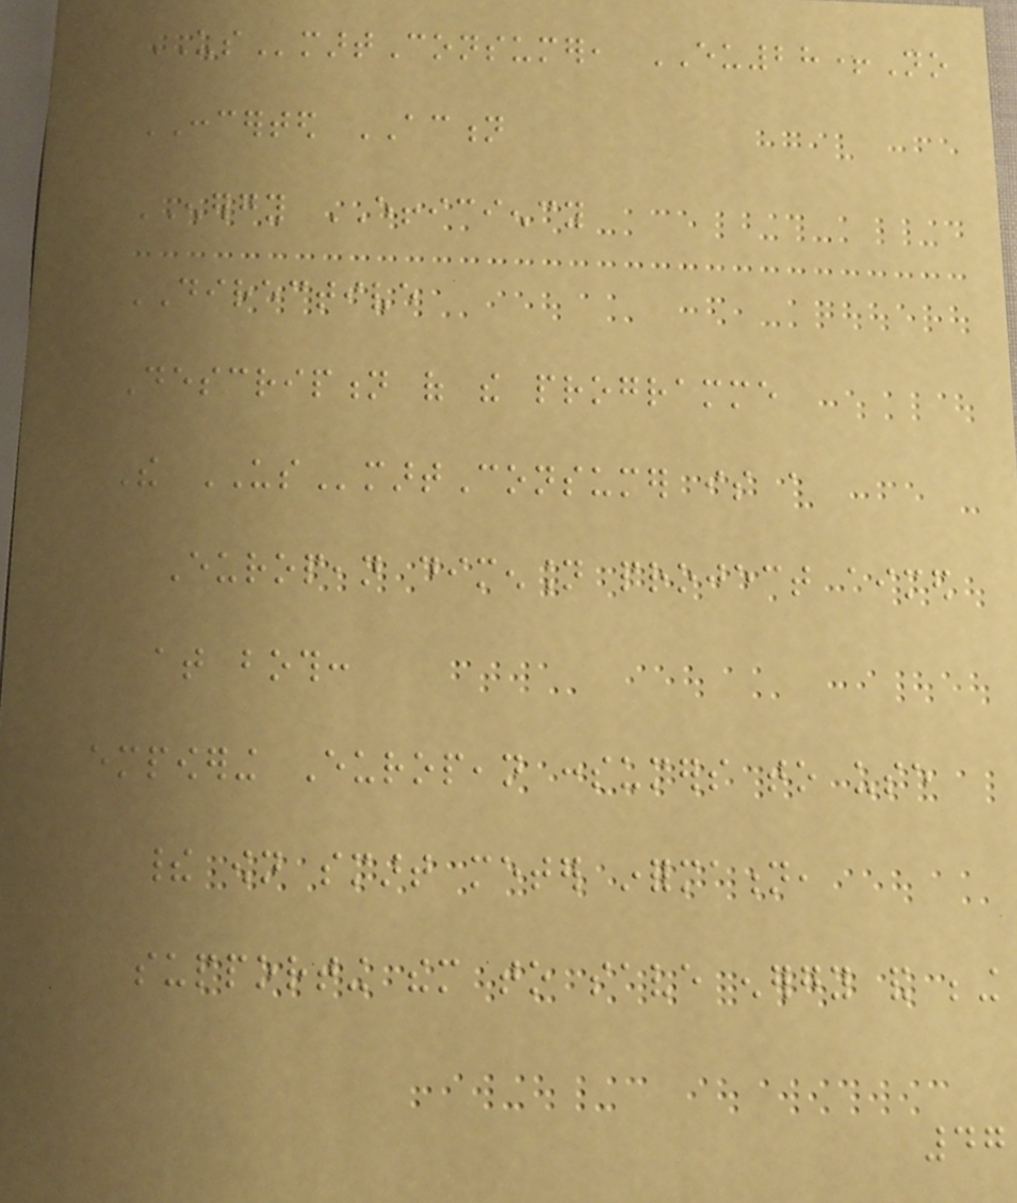USmartConsumer, EU28+No
CONCERTED ACTION
ENERGY EFFICIENCY
DIRECTIVE
Description of the programme
The USmartConsumer is a
European dimension project aimed
at both:
empowering European consumers to use
their own smart meter information,
supporting them to save energy and being
47
